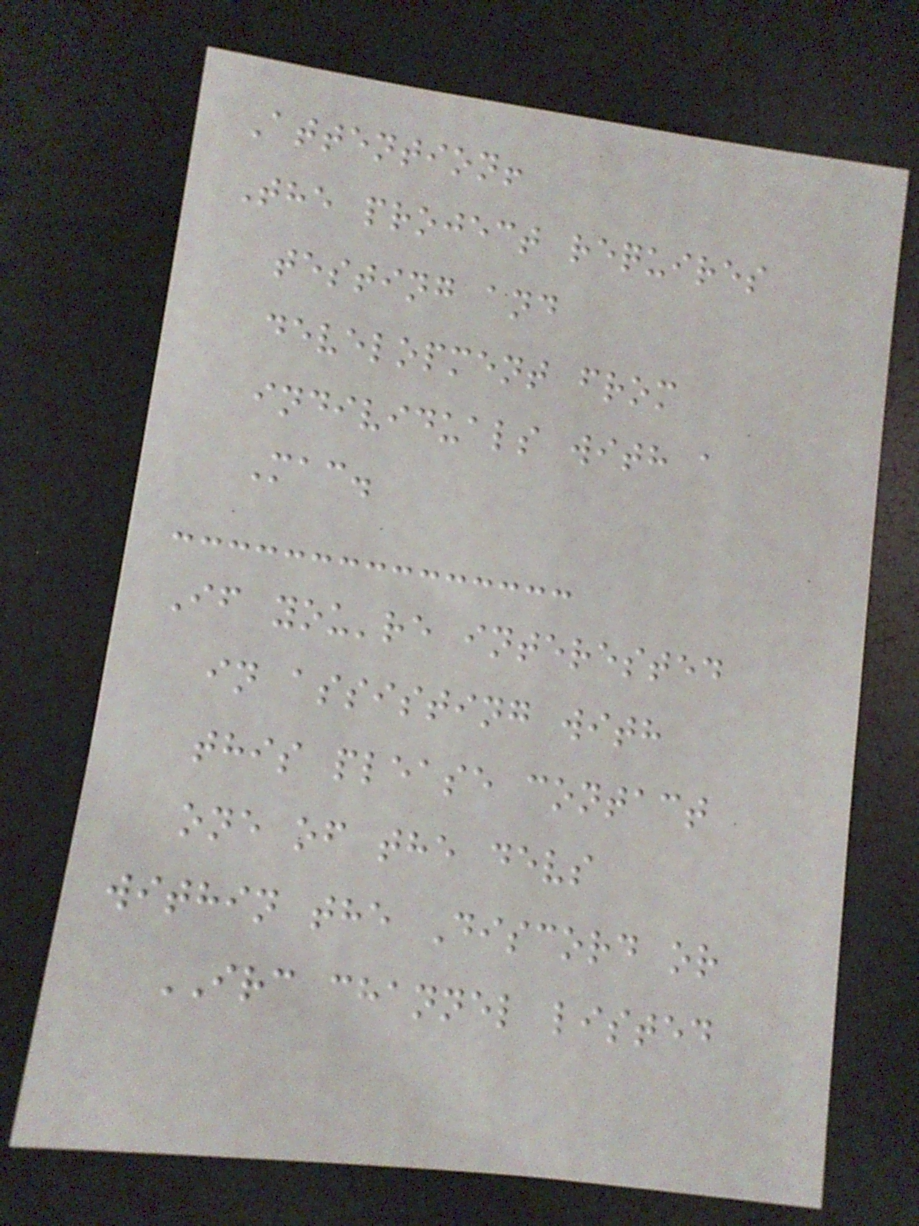Attention!
The project requires
testing and
development from
individuals with a
Mac.
If you're interested
in assisting with
this please contact
one of the devs
within the Discord or
IRC channel listed
